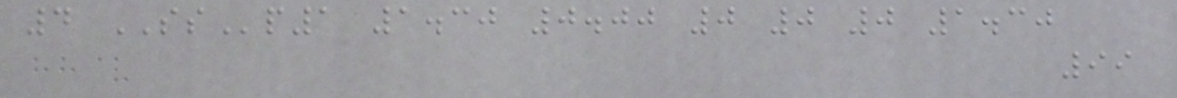4 SSp1 1.30 0.00 0 0 0 1.30
99
